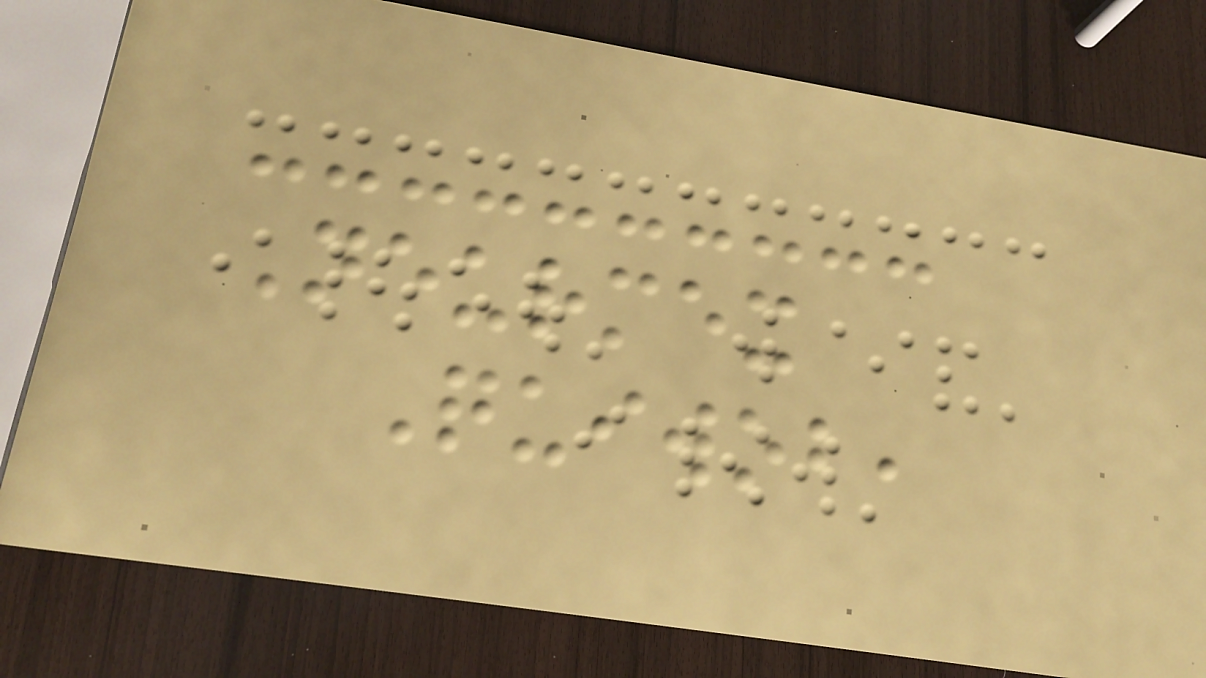Neurmex
Quiwob,
